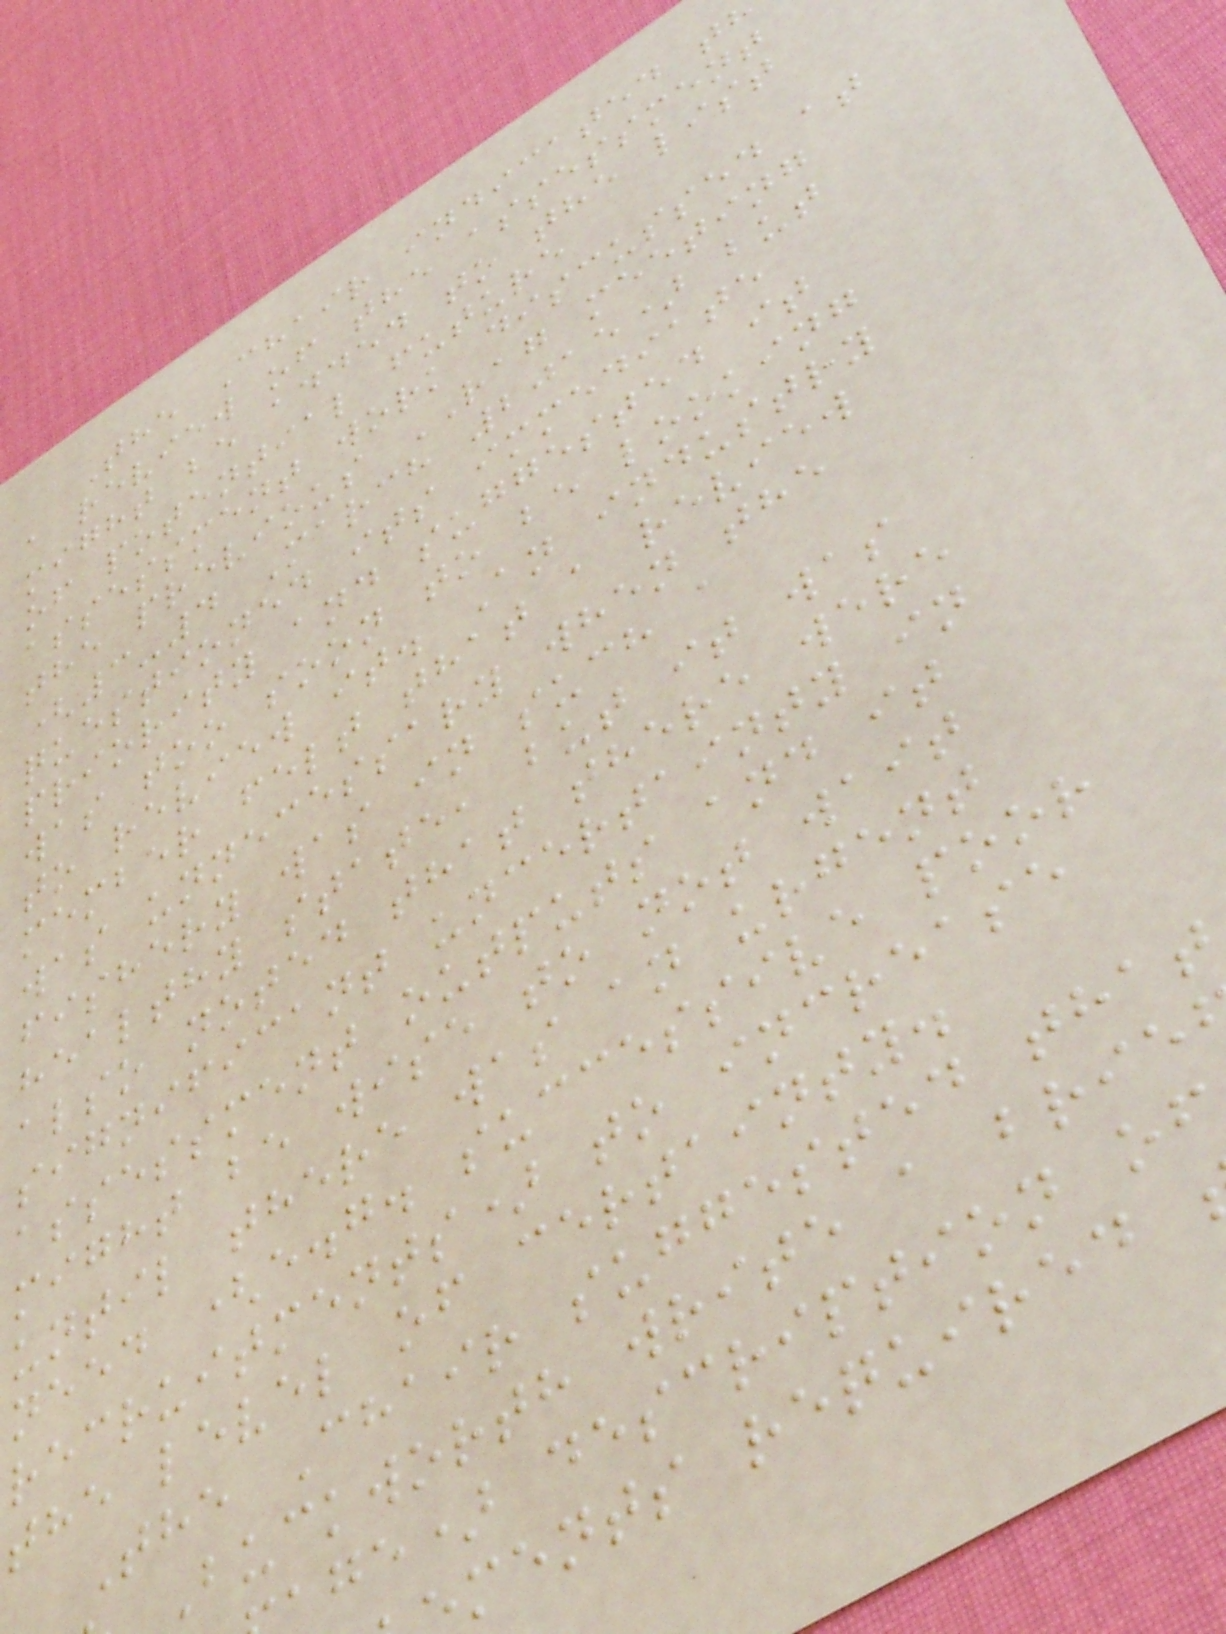The Chair indicated t
a review of the assessment
might be added to the list
of potential future
assessment work discussed at
the previous RAG meeting
(3-4 March 2015) but
questioned its immediate
priority and suggested it
was too soon to be looking
to review it. An industry
member felt that a review
was unnecessary when the
fishery was in such a
healthy state, but it was
also noted that there were
significant uncertainty in
assessment outputs and it
might be wise to not wait
until there was an urgent
need (e.g. successive poor
recruitments) to increase
the level of certainty.
The Chair suggested that
Buckworth write a brie
ge) description of
ments required
